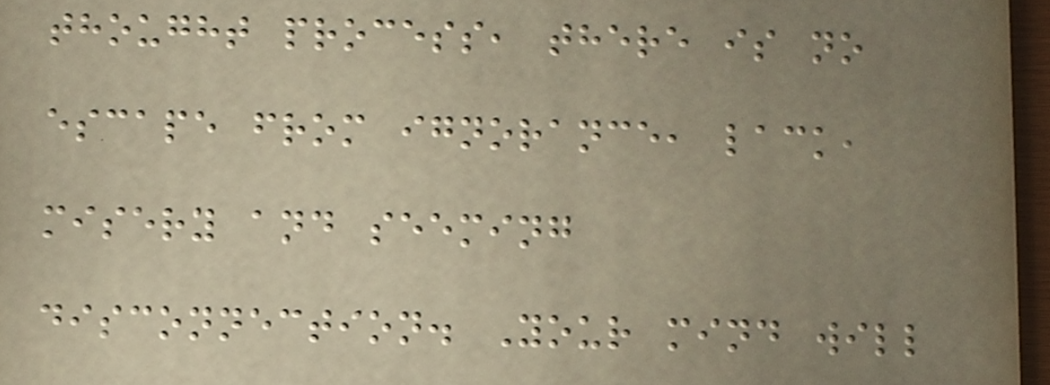thought process, there is no
escape from ignorance, lack,
misery and seeming
disconnection. Your mind will
